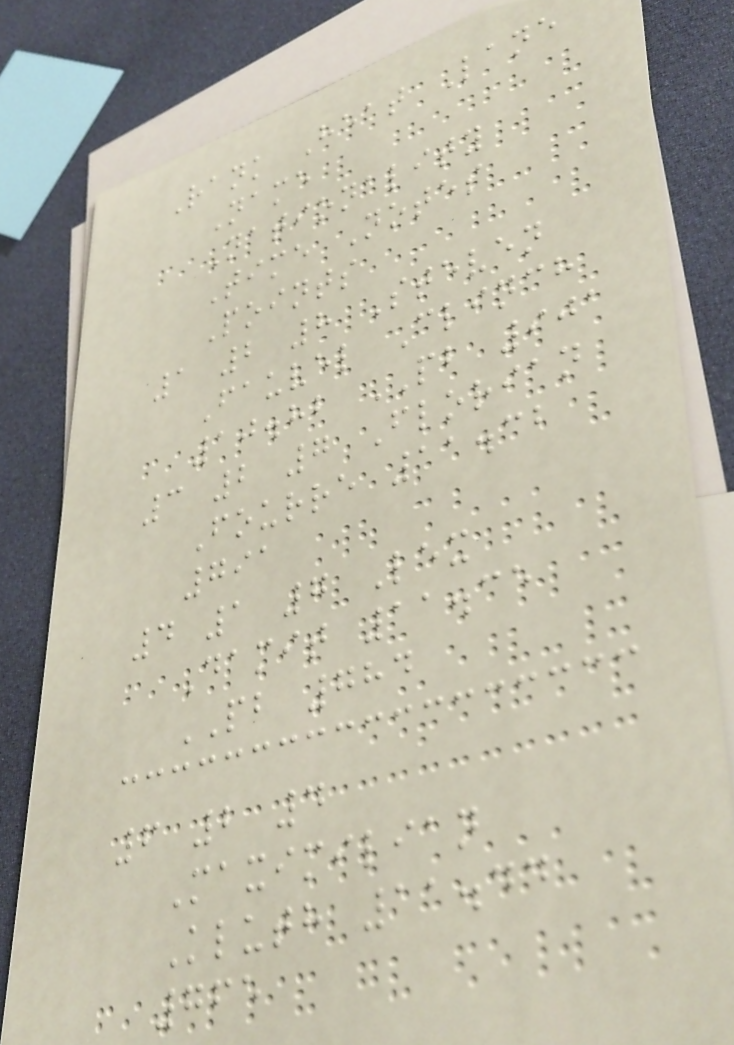Rank Heat Lane
Name
Nationality
Time Notes
Points
1 2 8 Steven
Fauvel Clinch
10.82 PB 901
3 2 7 Florian
Fourre 11.32
791
4 1 7 Lex
Damit 11.35
PB 784
6 2 4
Maximilian
Kluth 11.44
765
